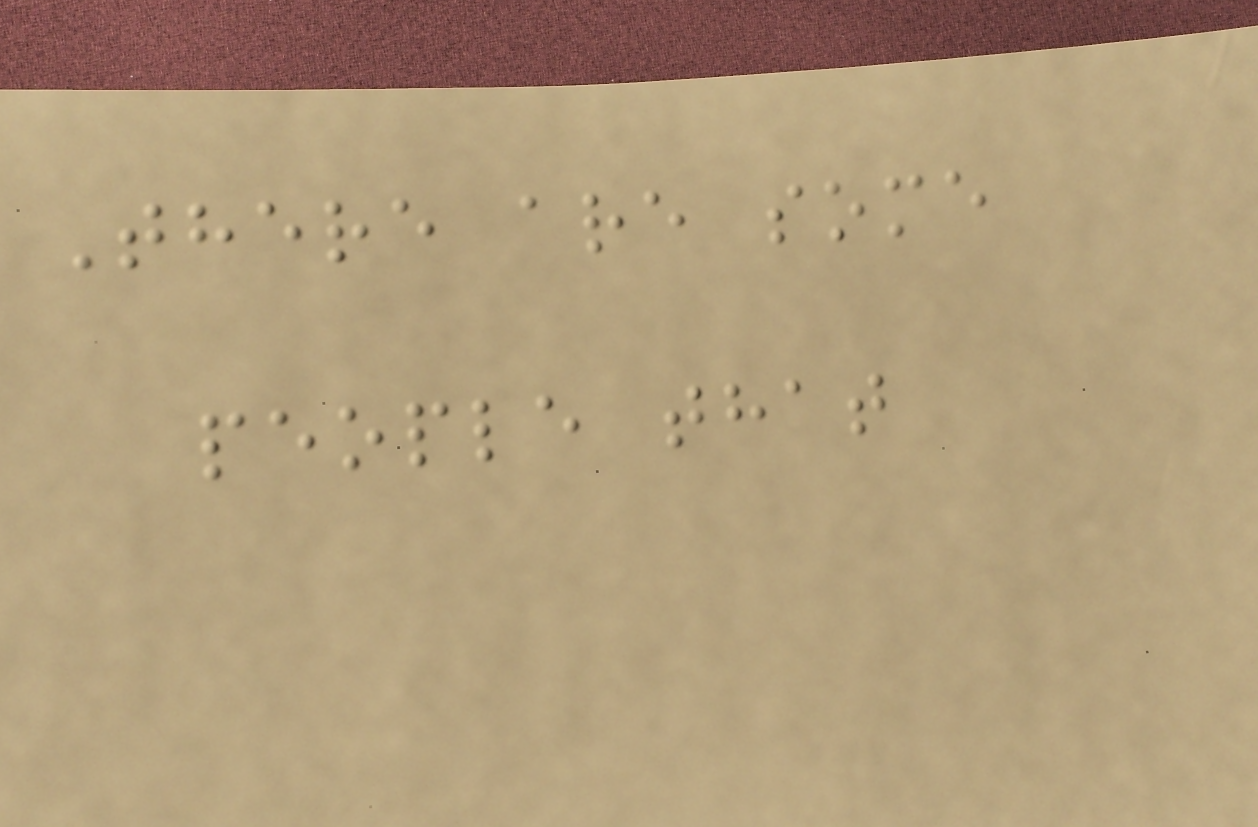There are some
people that
